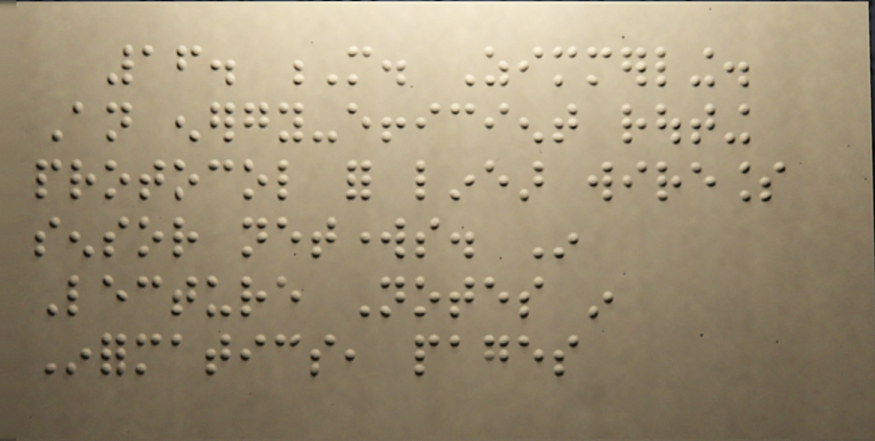16. M. Zimmerling.
An energy-efficient routing
protocol for linear wireless
sensor networks. In
Lecture Notes in
Informatics, pages
